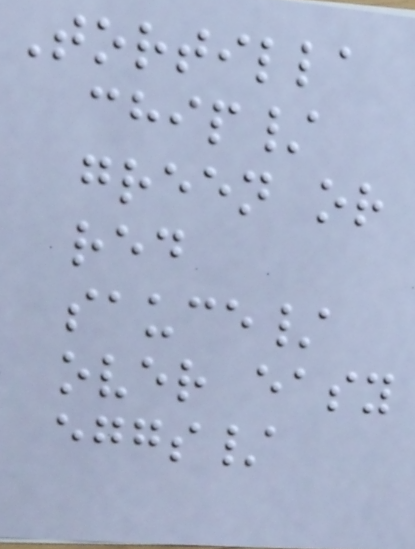Tortilla
chip/
green or
red
sauce/
over easy
eggs/
